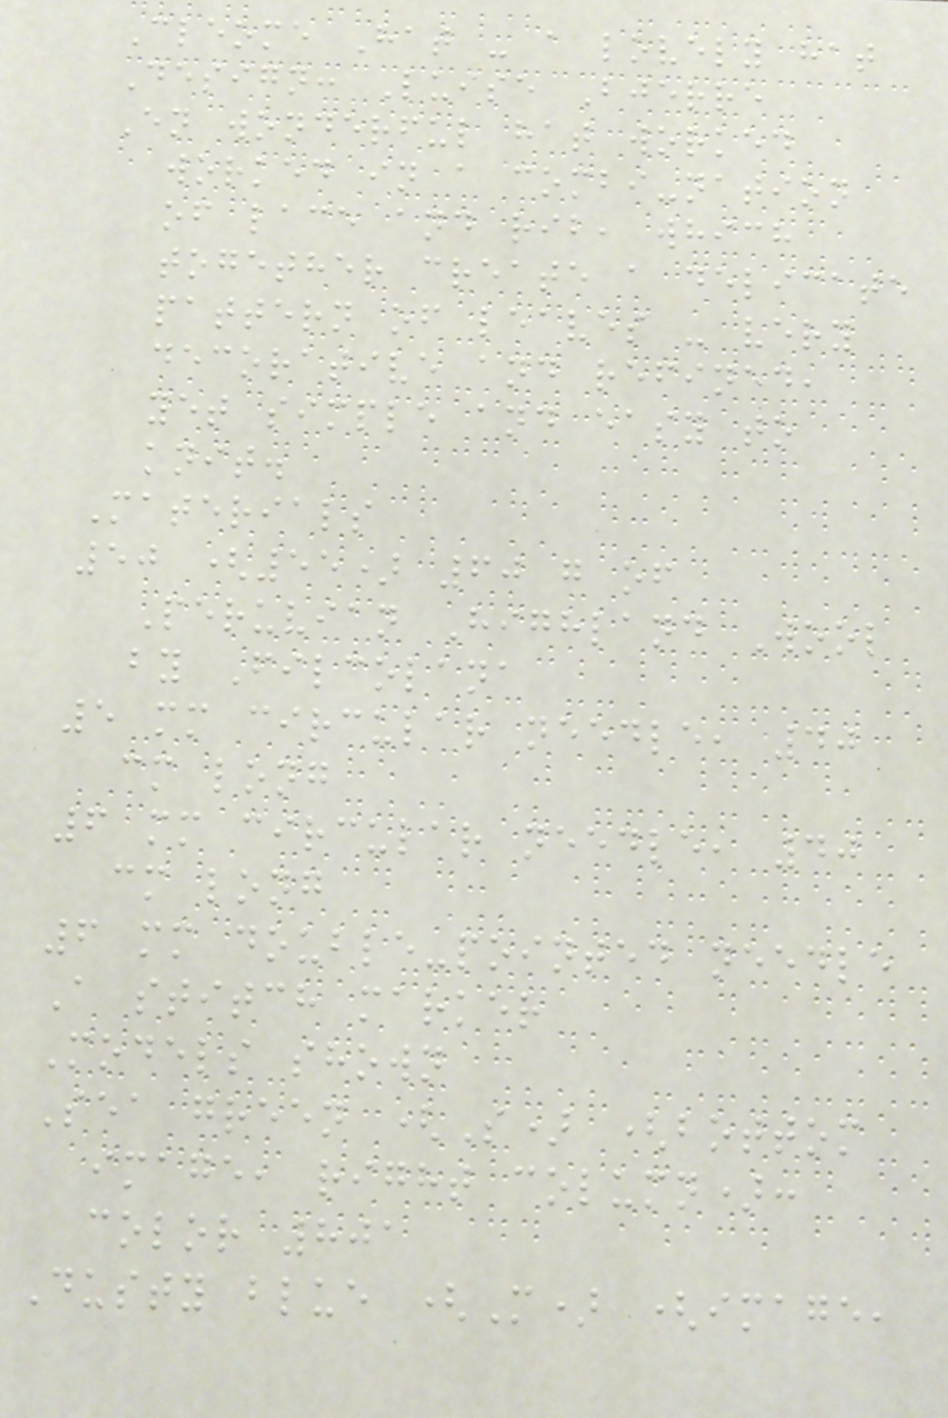Cleome Hat - a lovely hat
Design: Luise Bjerre
En wonderful hat worked
worked in a combi-nation
of lace and rib, which
together create a delicate
pattern of leaves - very
decorative and refined,
yet simple and easy to
knit.
Materials
50 (55) 60 g of
Peruvian Highland Wool
by Filcolana
5 mm circular needle, 40
cm long
6 mm circular needle, 40
cm long
6 mm double-pointed needle
A stitch marker
Models shown
Sea green (S) (bottom
image, right column):
color 801
Dusty blue (M) (image,
